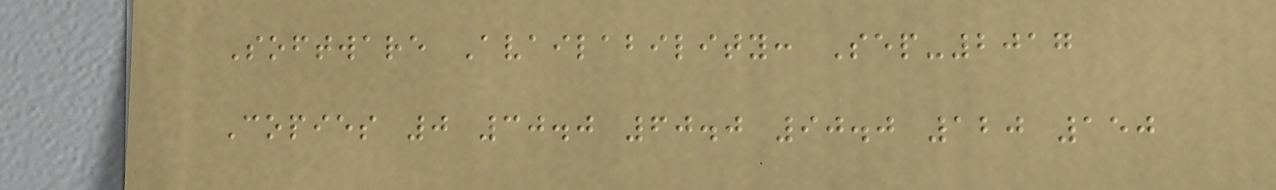Software Availability: Sep-2017
Copies 0 30.0 60.0 90.0 120 150
